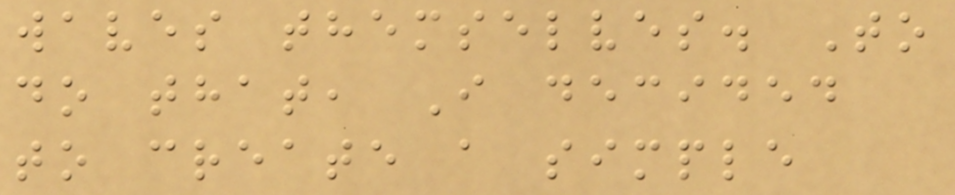waves themselves. To
do that, I decided
to create a simple
